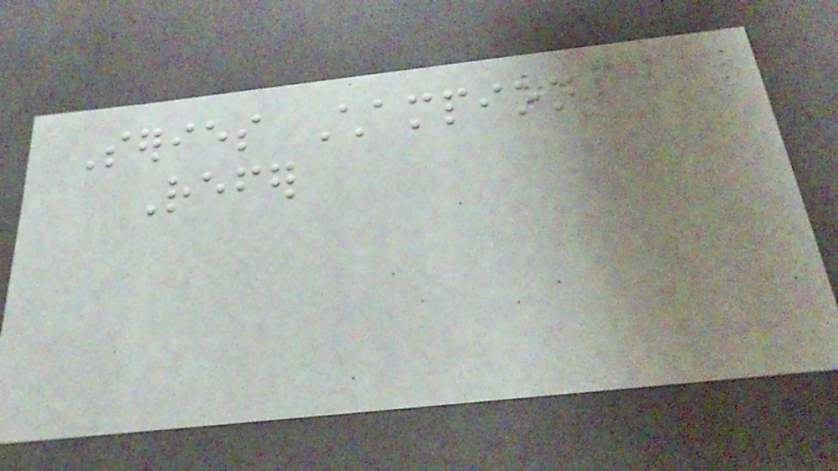Series Champion
Refer
